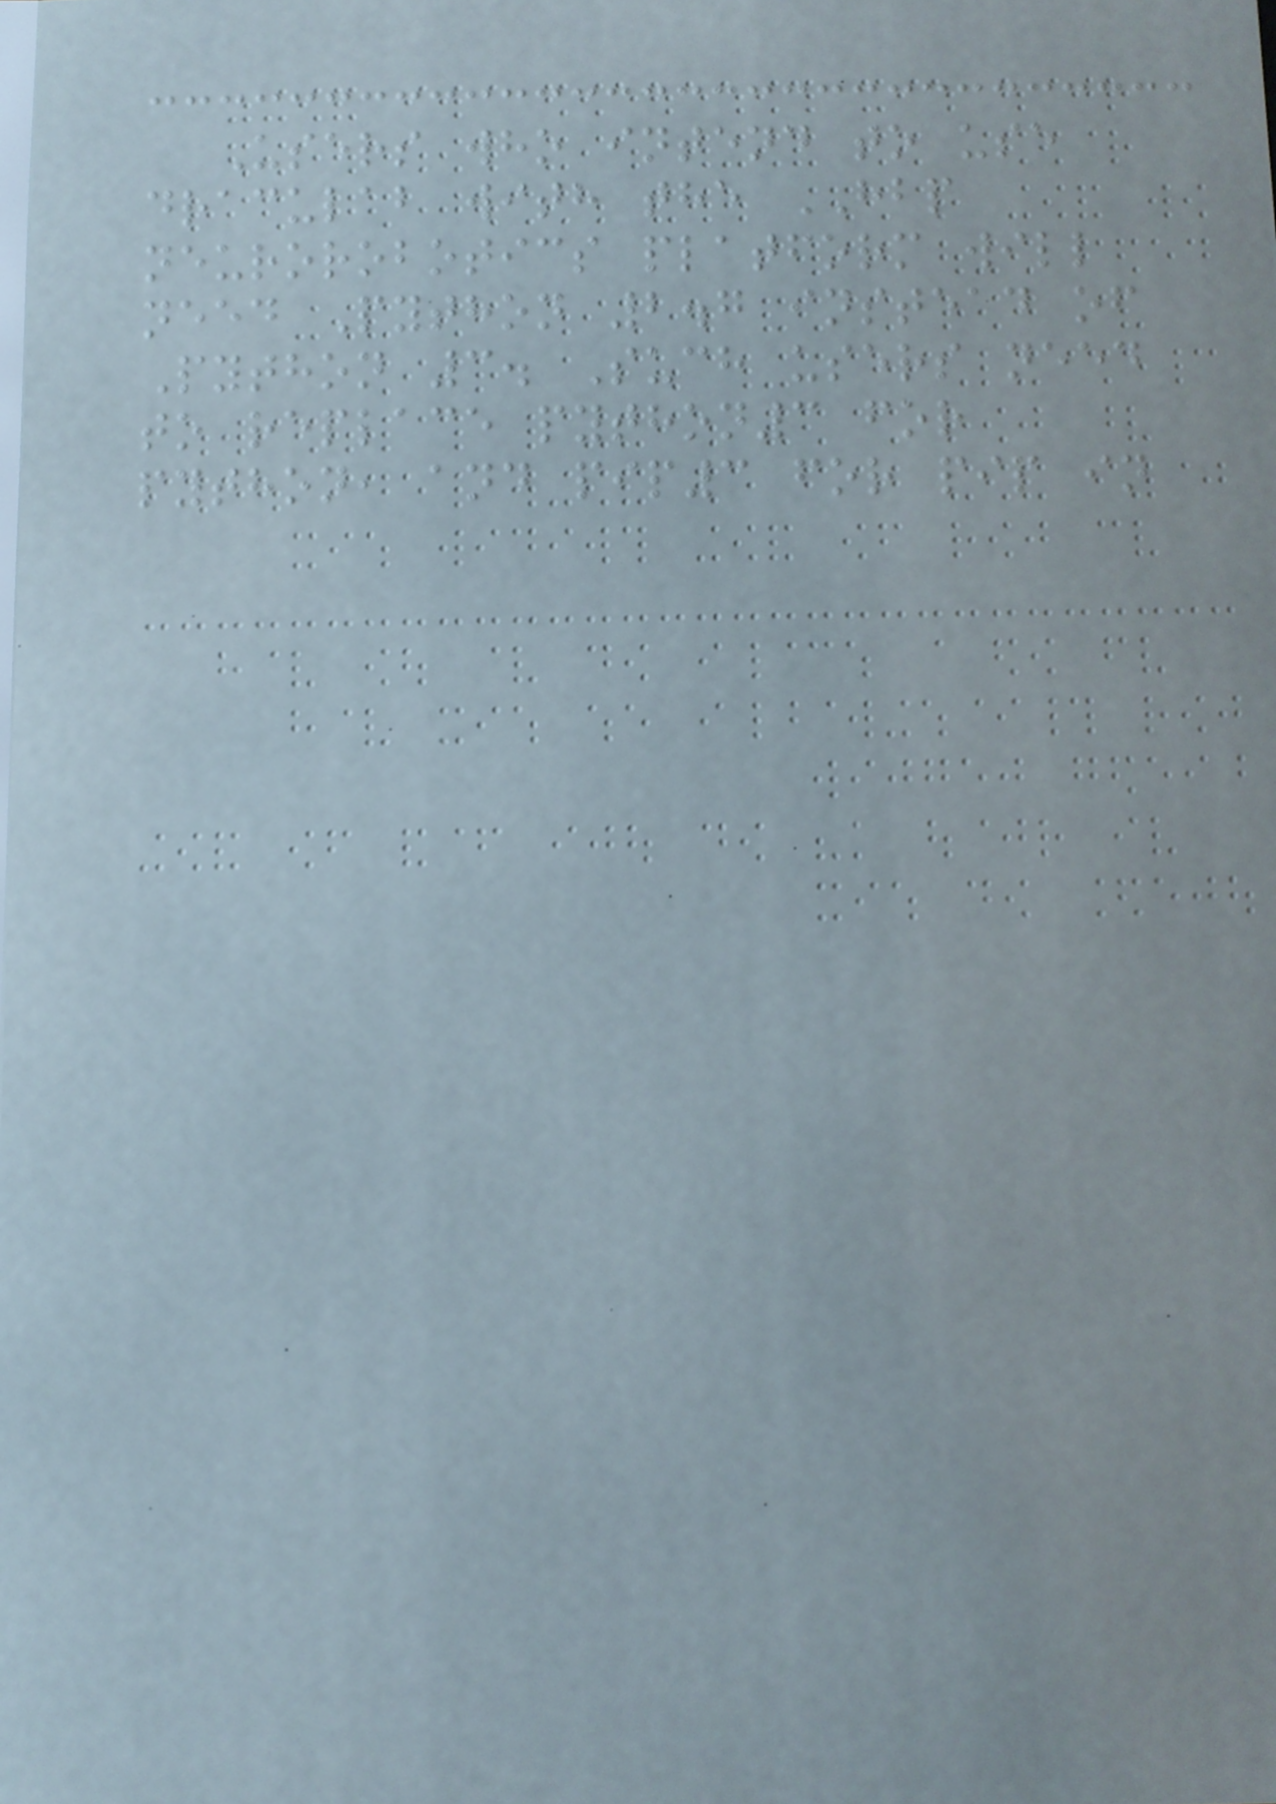Users who intend to use
draculab with the HBP
neurorobotics platform will
need Python 2.7 instead of
Python 3. Such users need
to replace python3 for
python, and pip3 for pip in
